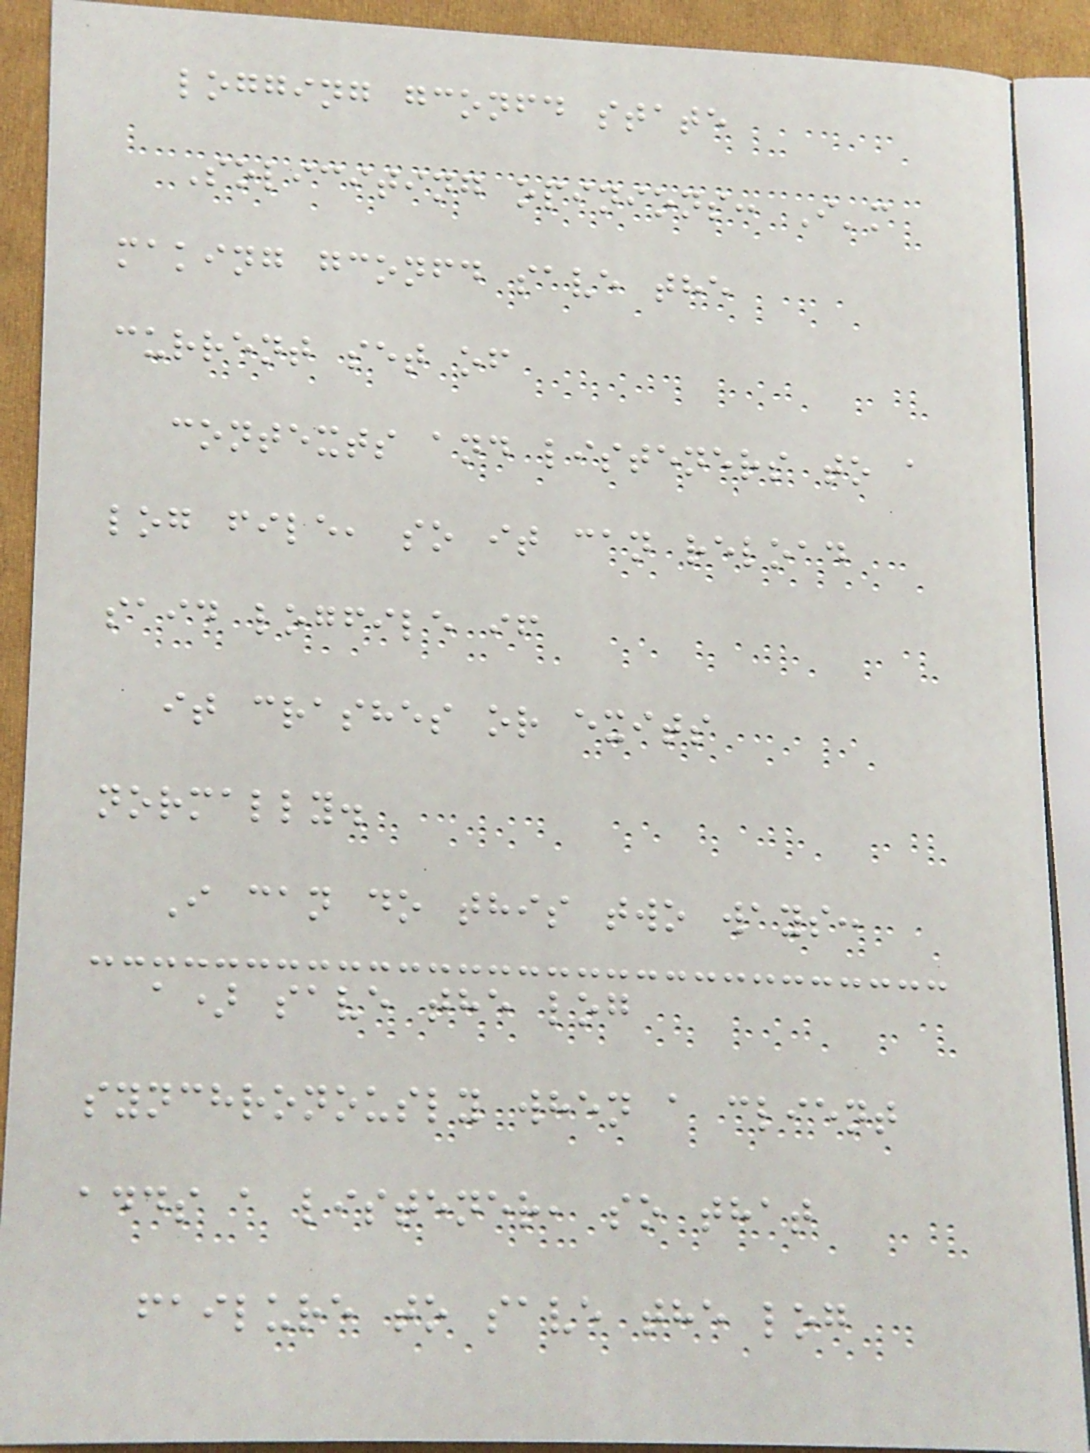logging gconfd state
Soliciting opinions: I'm
making gconfd save the
current set of
contexts and listeners to a
log file, so it can reload
said logfile if
it crashes or exits
normally.
I can do this two ways:
a) save the log
synchronously when a client
adds a listener, so that
failure to save the log
